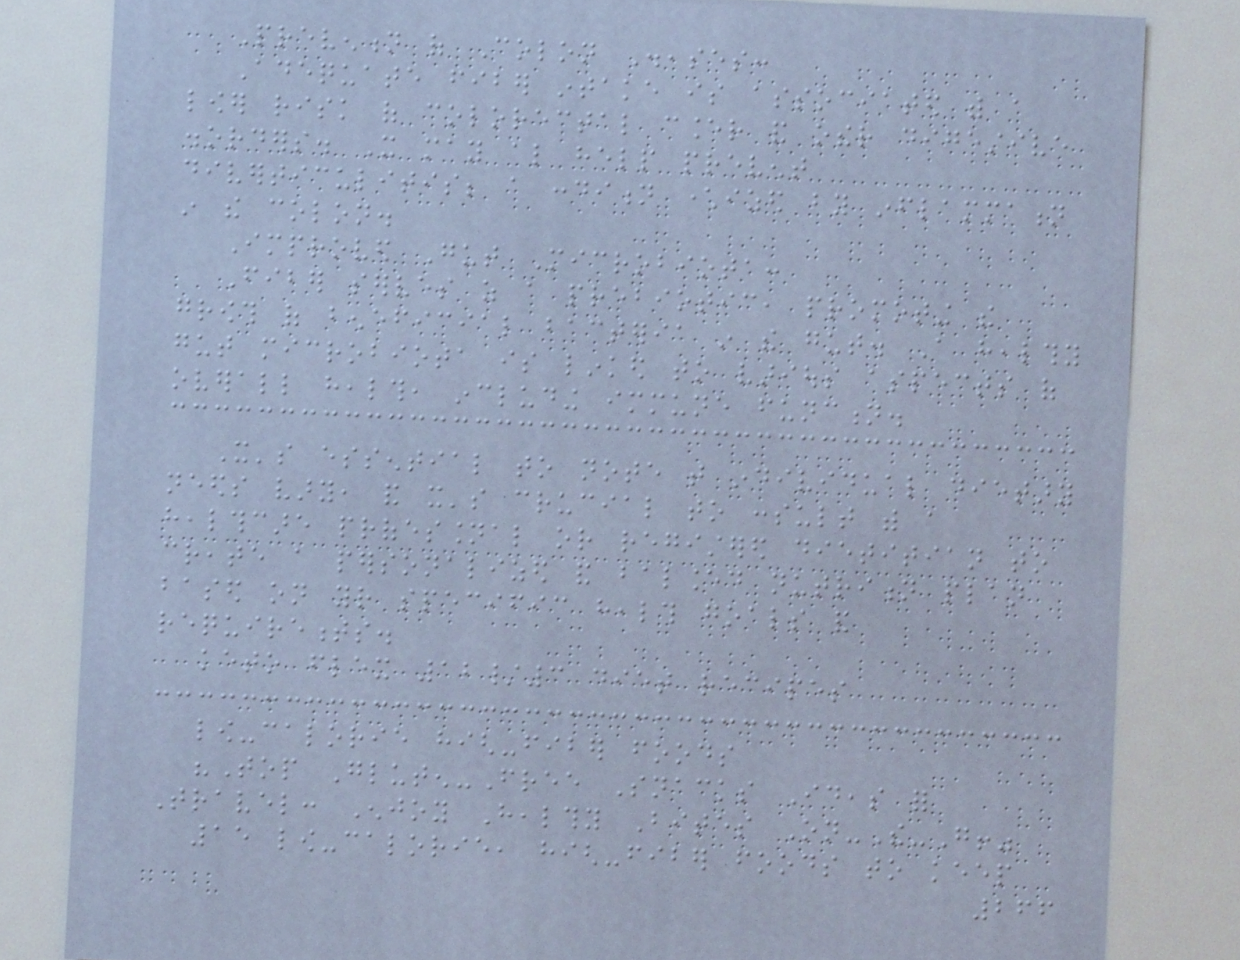Prevention of Colon Diseases:
Adequate fiber intake is associated with a
lower risk of colorectal cancer and other digestive
disorders. It may also help prevent
diverticulitis; a condition characterized by inflammation
in the colon.
Improved Gut Microbiota:
Fiber serves as a prebiotic, promoting the
growth of beneficial bacteria in the gut. A healthy
gut microbiota is linked to various aspects of
overall health, including immune function.
It's essential to note that individual dietary
needs vary, and it's crucial to consult with a
healthcare professional or registered dietitian to
create a personalized and balanced nutrition plan
based on your specific health goals and
requirements.
keto flex 12/3 diet recipes
low-calorie high-fiber foods
"Top Gluten-Free Snacks Ideas for
Travel: Enjoy Healthy Bites On-The-Go!"
15 low-calorie, high-fiber foods to keep
266
